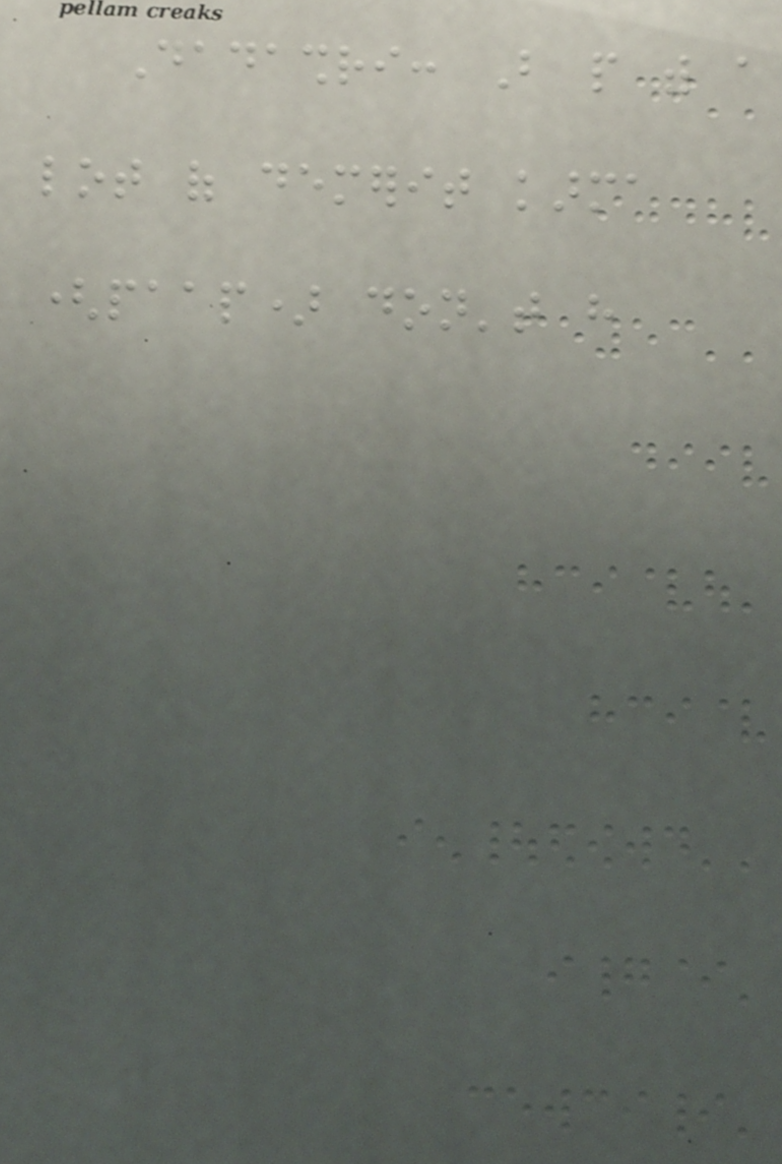Dadashri: But people with a
lot of demerit karma
(paap) don't have
